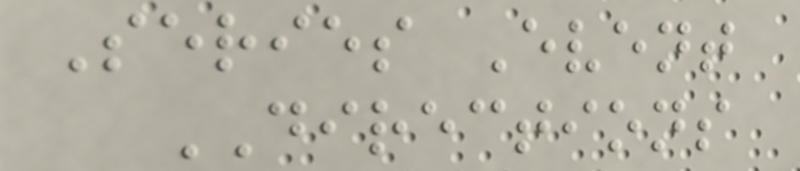Series Event
DIRECTIONS
